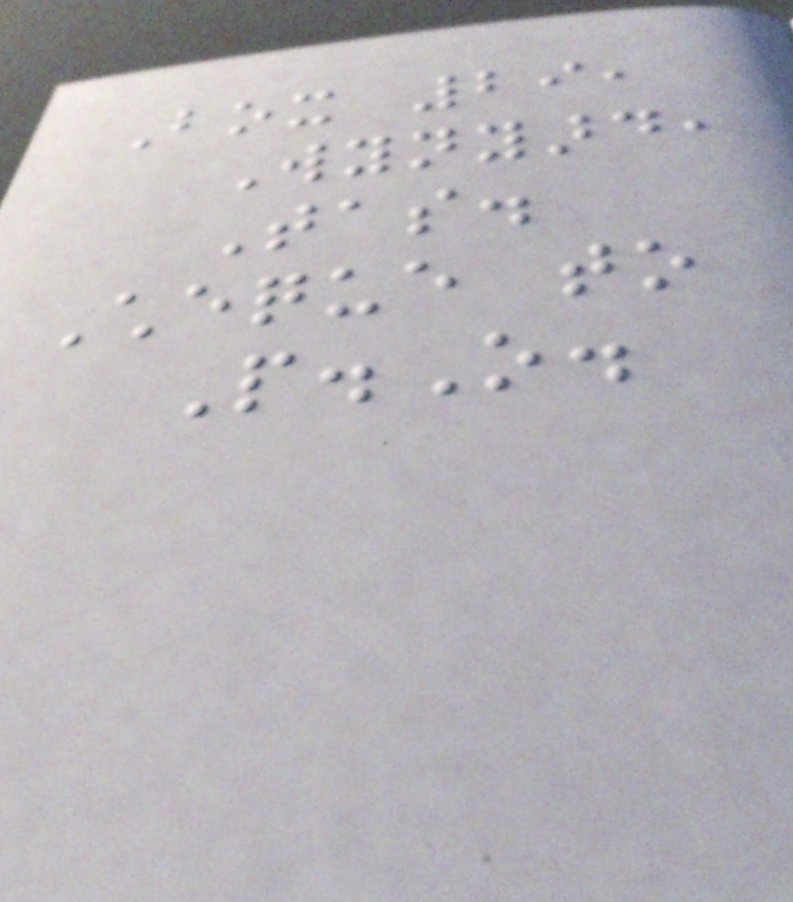Box 29,
Wynyard,
Tas.
Cheque to
P.O.
